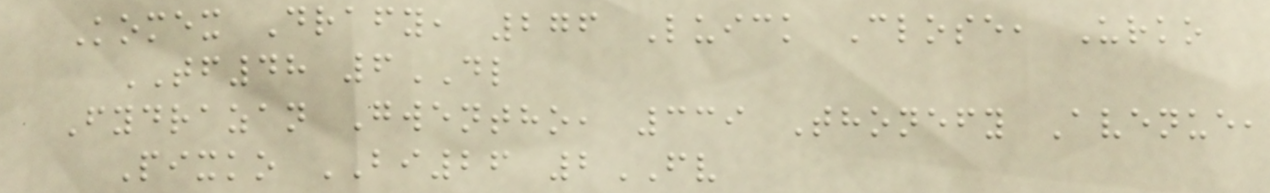Komex Drafy, 276 Luick Close, Urko
TF48 6DL
Fydrazan Gwentho, 339 Thonefy Avenue,
Pixko BI26 2FV
